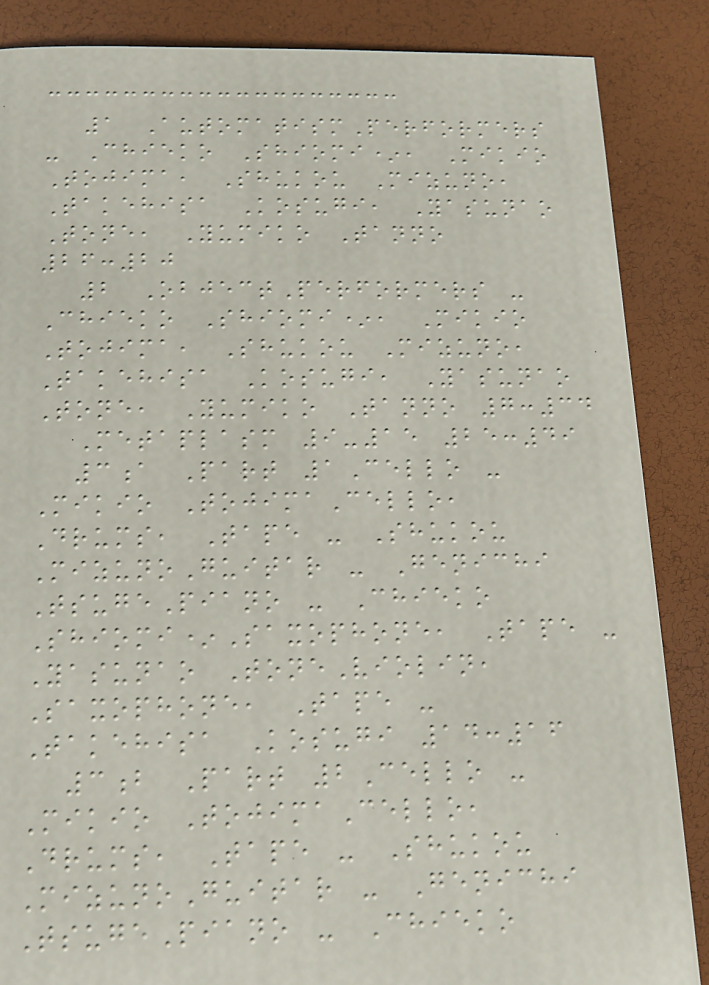1 AutomatismPerformers
- Chieko Shiomi*, Mikio
Tojima, Shukou Mizuno,
Takehisa Kosugi, Yasunao
Tone, Yumiko Tanno
26:20
2 ObjectPerformers -
Chieko Shiomi*, Mikio
Tojima, Shukou Mizuno,
Takehisa Kosugi, Yasunao
Tone, Yumiko Tanno 7:34
Metaplasm 9-15 25:49
3a Part 1Cello -
Mikio TojimaCello,
Drums, Tape - Shukou
MizunoGuitar - Genichi
TsugePiano - Chieko
Shiomi*Saxophone, Tape -
Yasunao ToneViolin,
Saxophone, Tape -
Takehisa Kosugi 14:16
3b Part 2Cello -
Mikio TojimaCello,
Drums, Tape - Shukou
MizunoGuitar - Genichi
TsugePiano - Chieko
